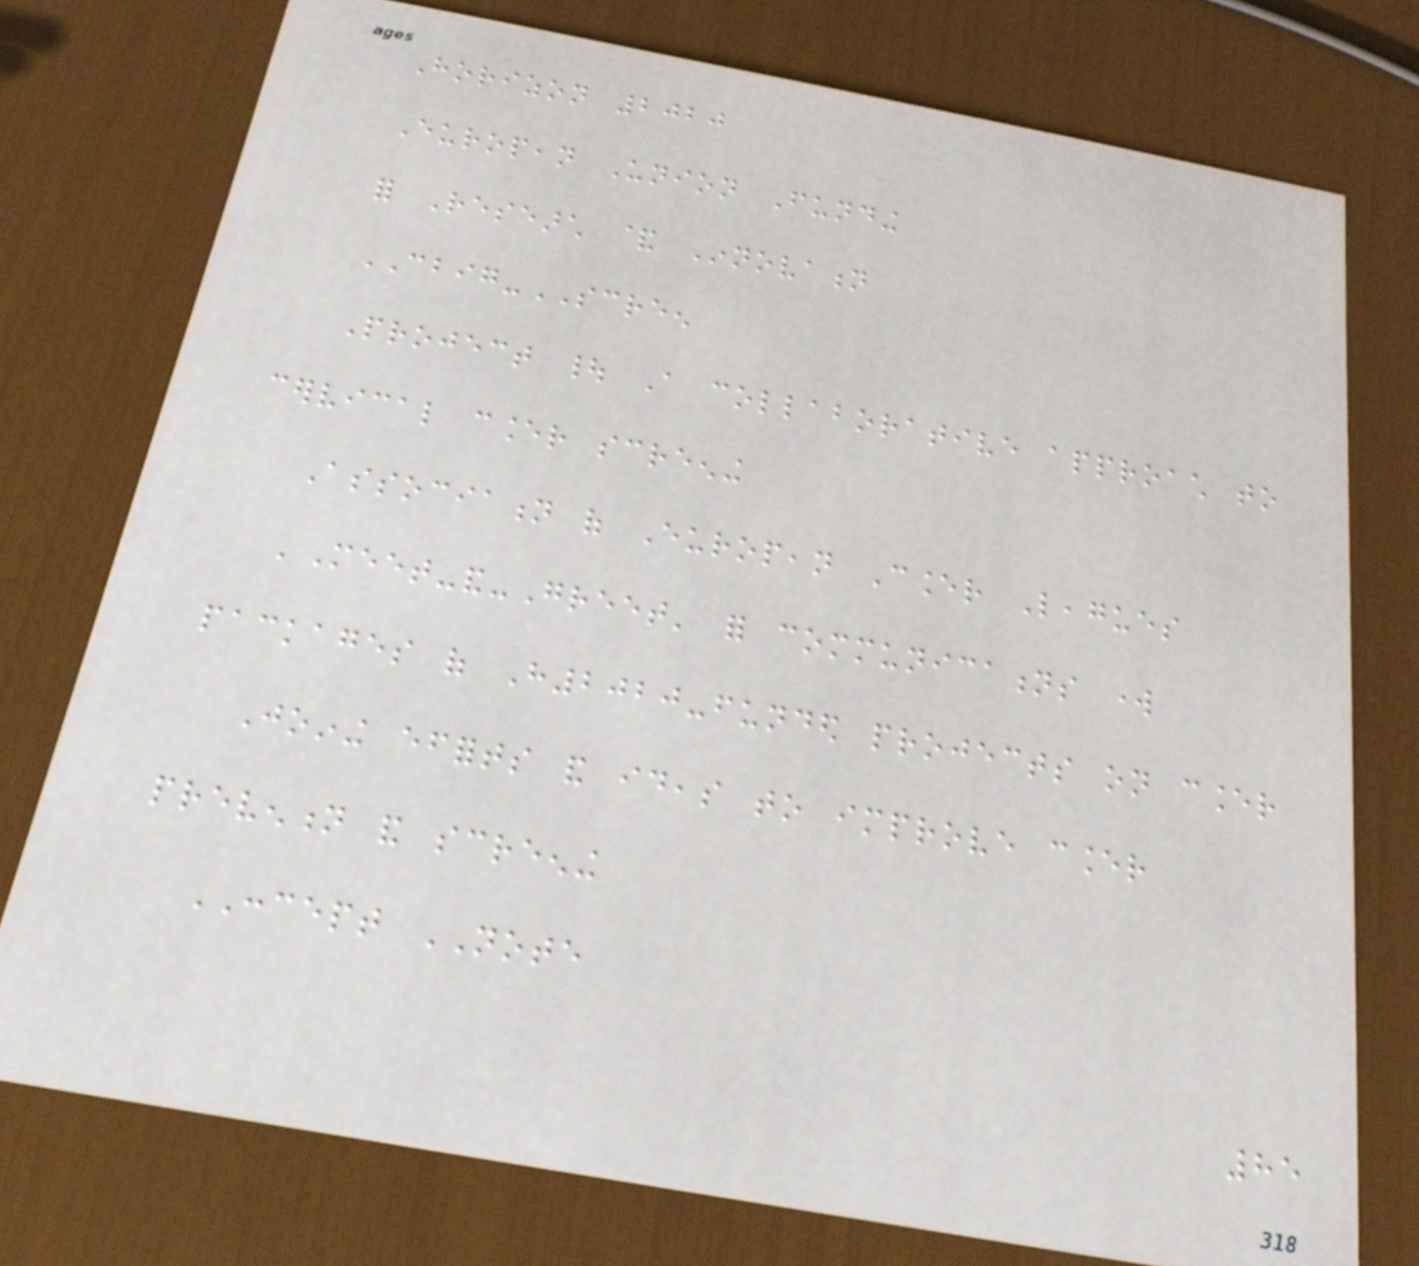Horizon 2020
European Union Funding
for Research & Innovation
CBIG-SCREEN
Project | A collaborative approach to
cervical cancer screening
Association of European Cancer Leagues
'Meet-and-Greet' for communications work
packages of H2020-funded projects on cancer
Joining efforts and ideas to improve cancer
prevention and screening
CONCEPT NOTE
85
